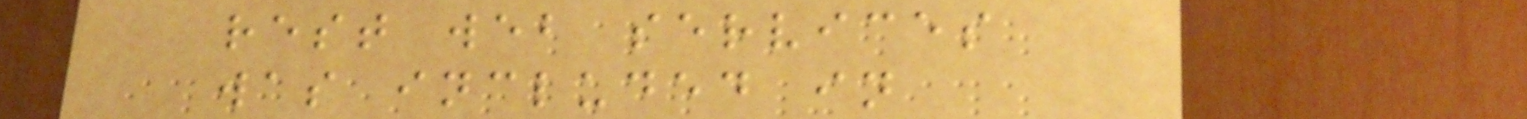rest web services
was included in
